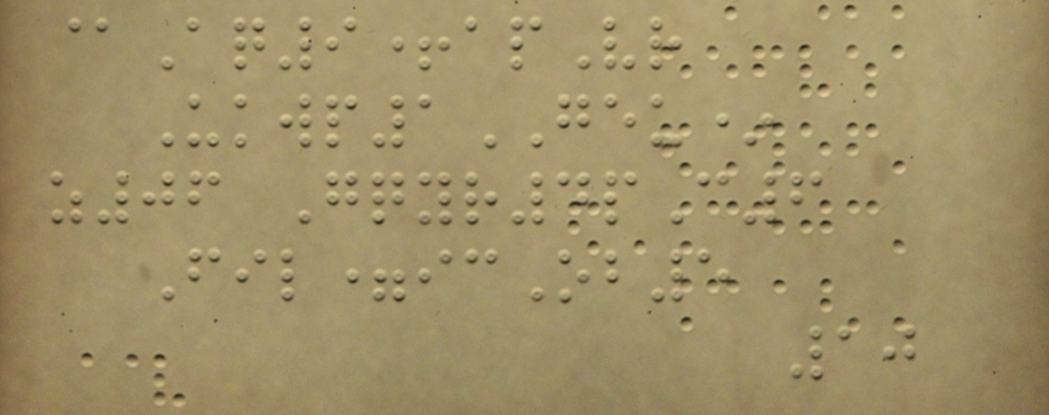@Aq9+apVr
Ukwp1GEU*
z06 Gqyr4pC6
Fil=icOb5
10
